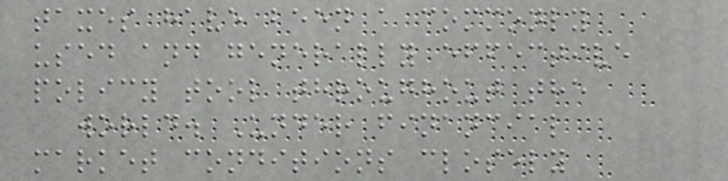taxes have been a commonly
used and generally effective
policy tool throughout the
world. Under financial
market conditions closely
